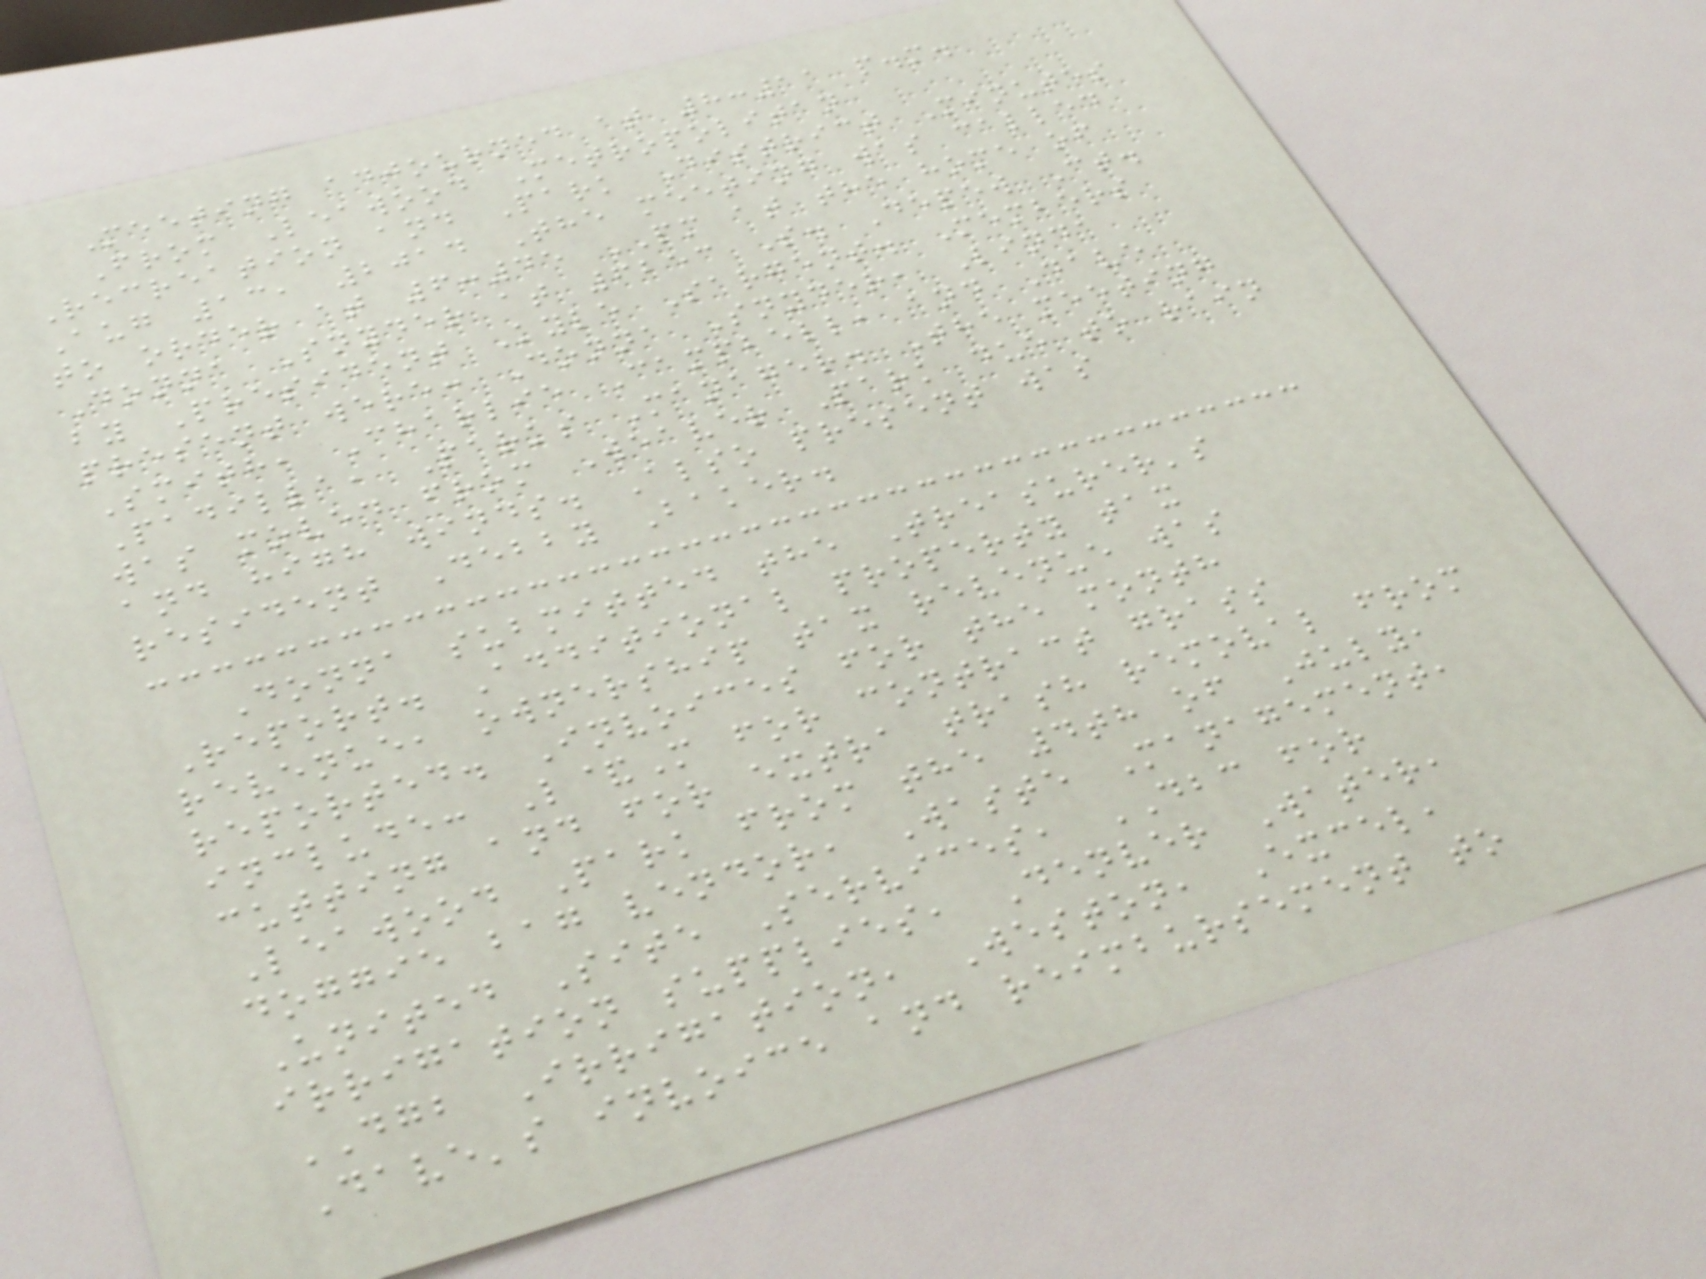Meeting adjourned at 8:11 p.m.
From Leawood Metropolitan
Recreation and Park District Minutes
Aug 13, 2014 The meeting was called
to order at 6:45 PM at the home of
Donna Snyder at 6253 S. Depew Ct.
by President Kyle Sargent. Members
present were: Donna Snyder, Linda
Smith, Charlie Campbell, and Dave
Padilla, Parks Manager. The meeting
was moved from Weaver Park due to rain
and high winds. Also present was
resident Debby Baker.
Donna submitted the Treasurer's
Report. Additional property tax
revenue, ownership tax revenue was
reported. Invoices for the month
include: L&M for contract grass
cutting and for extra trash removal from
Leawood Park from the 4th of July,
doggie bag vendor, Waste Management,
United Site Services, DBC for
irrigation supplies, Denver Water,
DGB Irrigation, Weston, Excel,
Dave's invoice and reimbursement to
